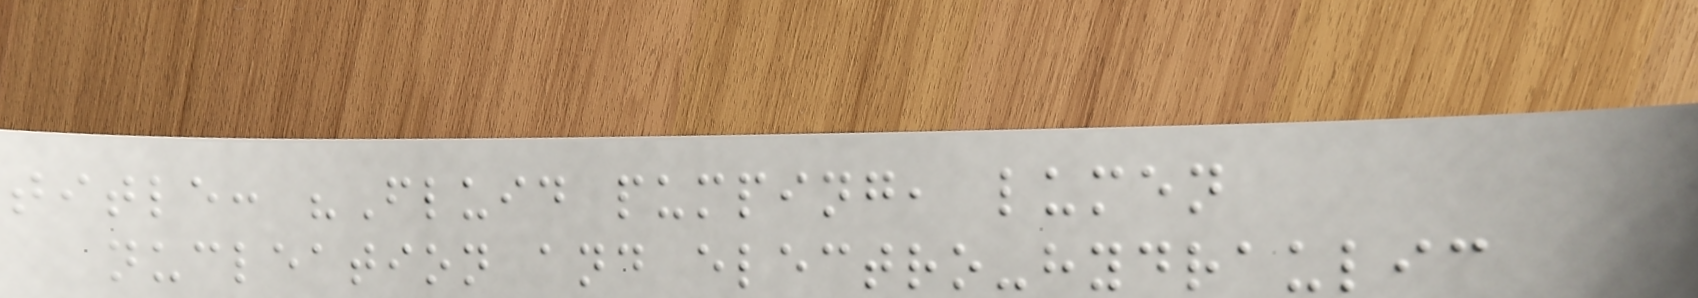title: "Fluid pumping, lumen
nucleation and electro-hydraulic
